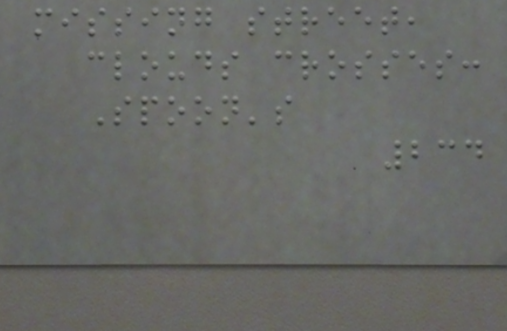missing street,
clouds crosses:
Spoon's
234
